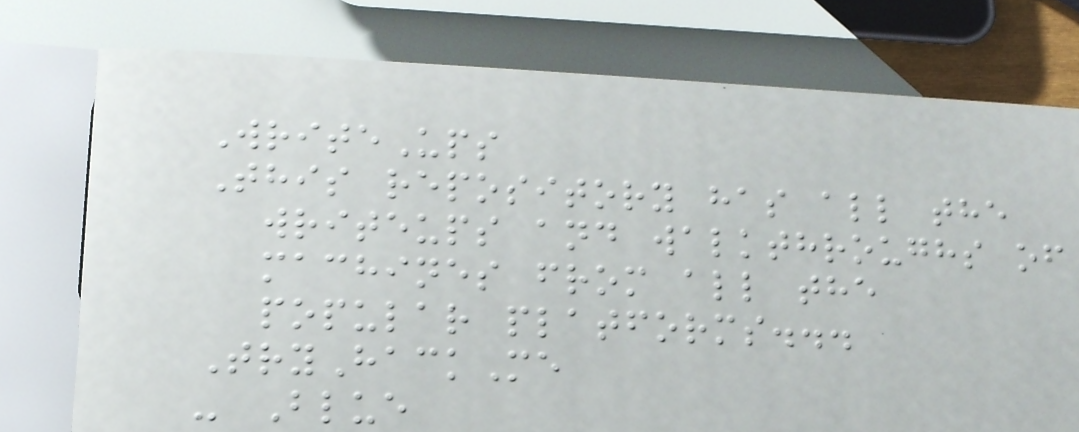WriteUps
This repository has all the
writeups and walkthroughs of
machines from all the
popular platforms...
TryHackMe
- Blue
